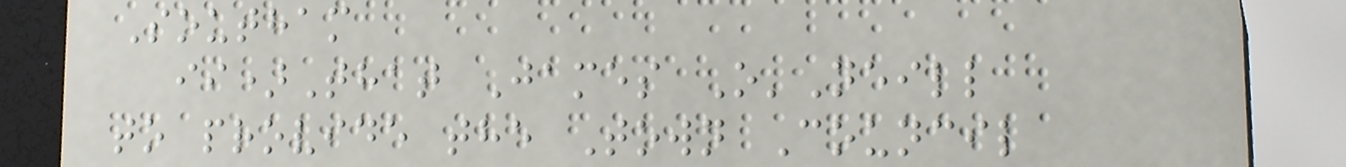Southam
ii)That James O'Neill
to provide the Town Council
